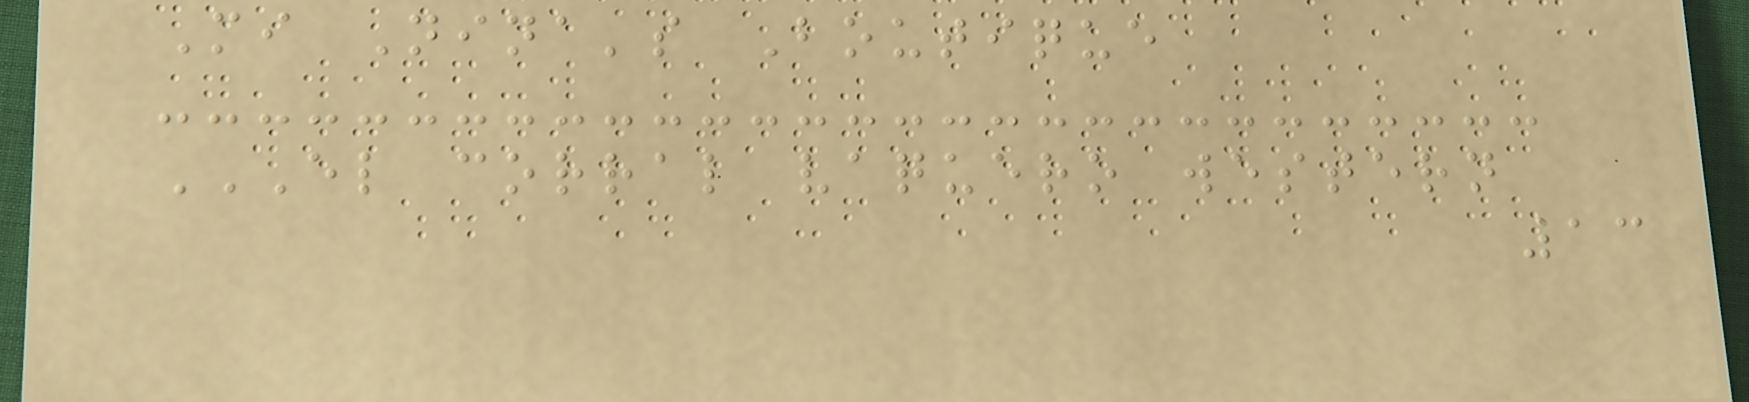Mi Nina's Boutique
EL CORRAL VAQUERO WESTERN
13
